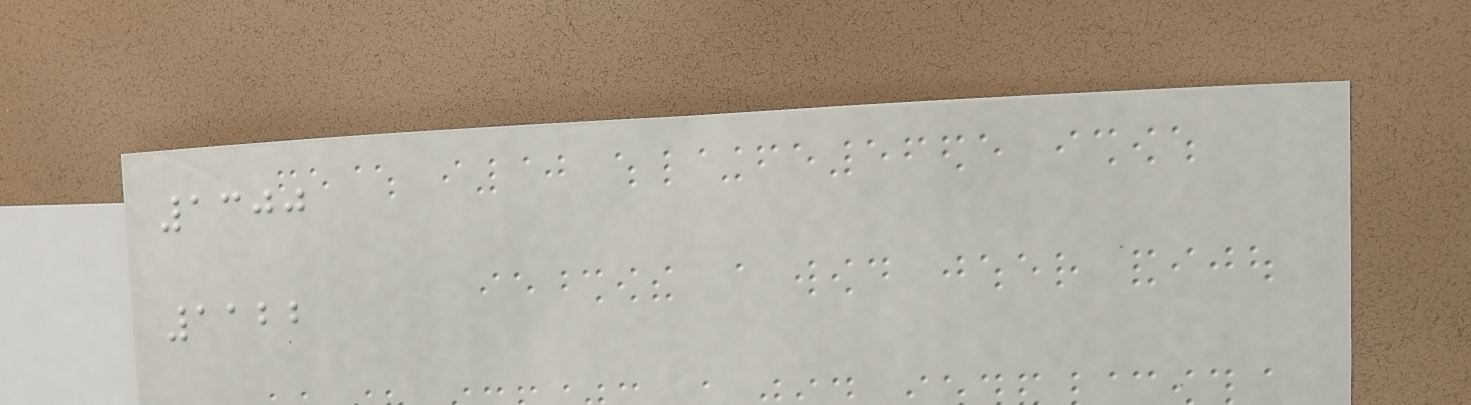1300
1122
